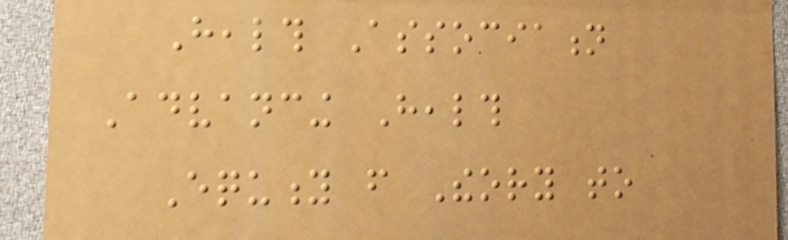Health Association
Advancing Health
Equity from Theory to
